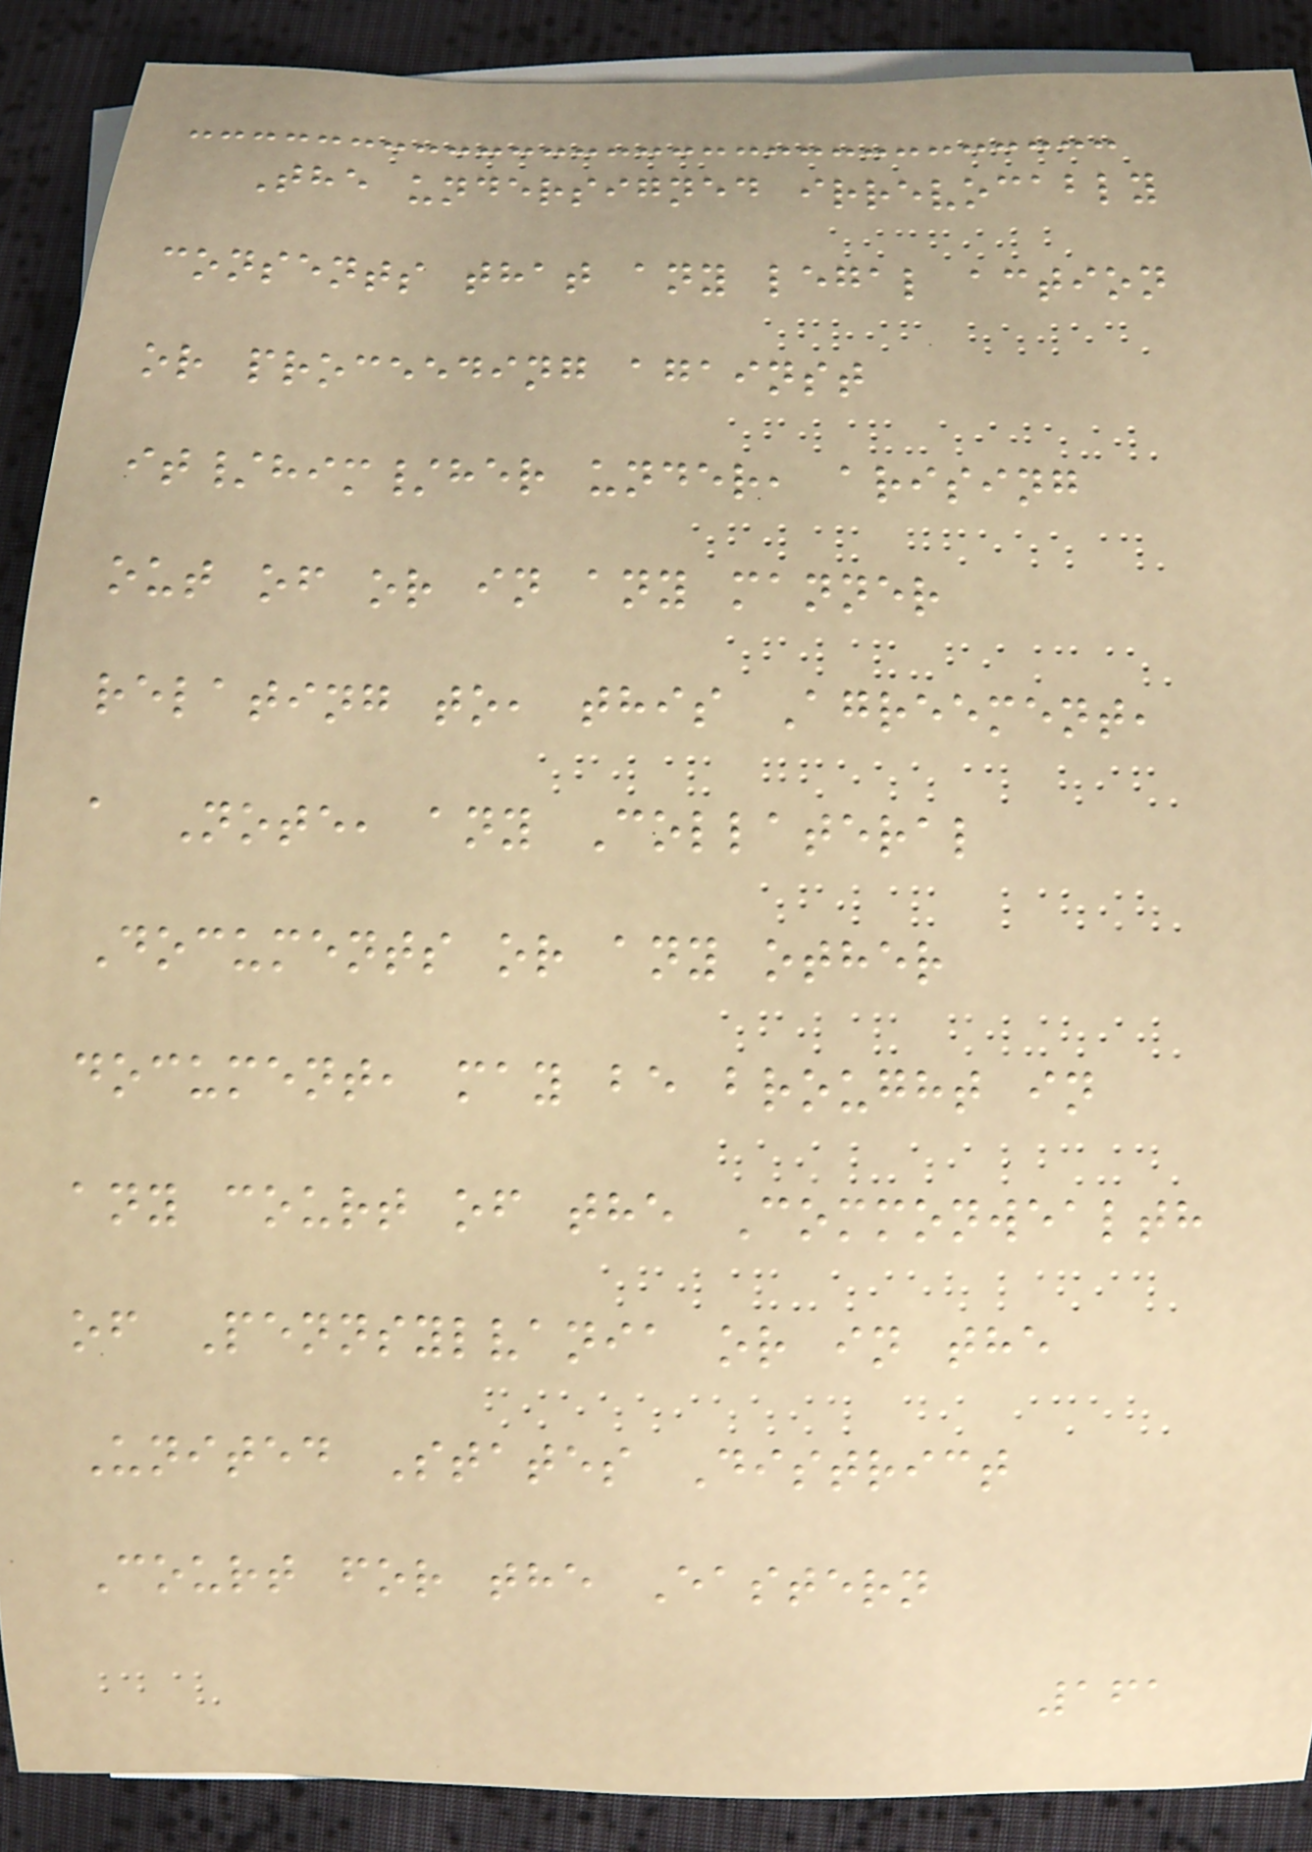The undersigned irrevocably
consents that any legal action
or proceeding against
it/him/her under, arising
out of or in any manner
relating to, this Agreement,
a Note, any Collateral
Documents or any other
document, may be brought in
any court of the Commonwealth
of Pennsylvania or in the
United States District
Court for the Eastern
161
